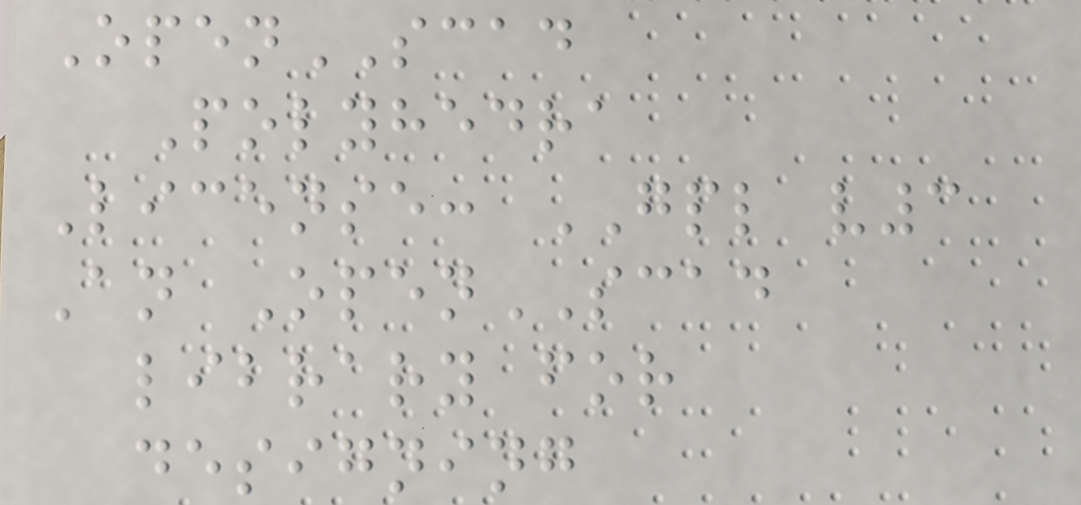OpenSCAD
Polyhedra
License: GPL v3
An OpenSCAD
library for
designing
